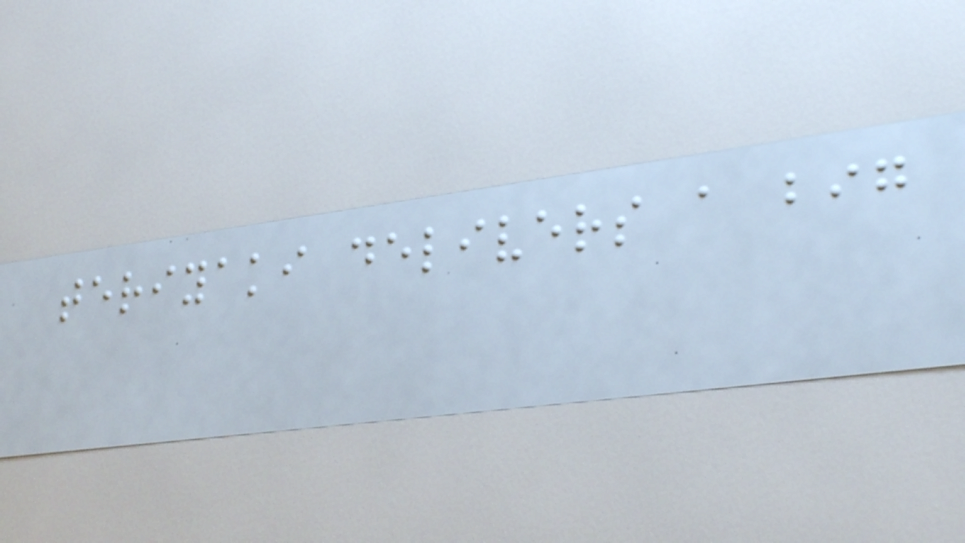teriyaki delivers a big
